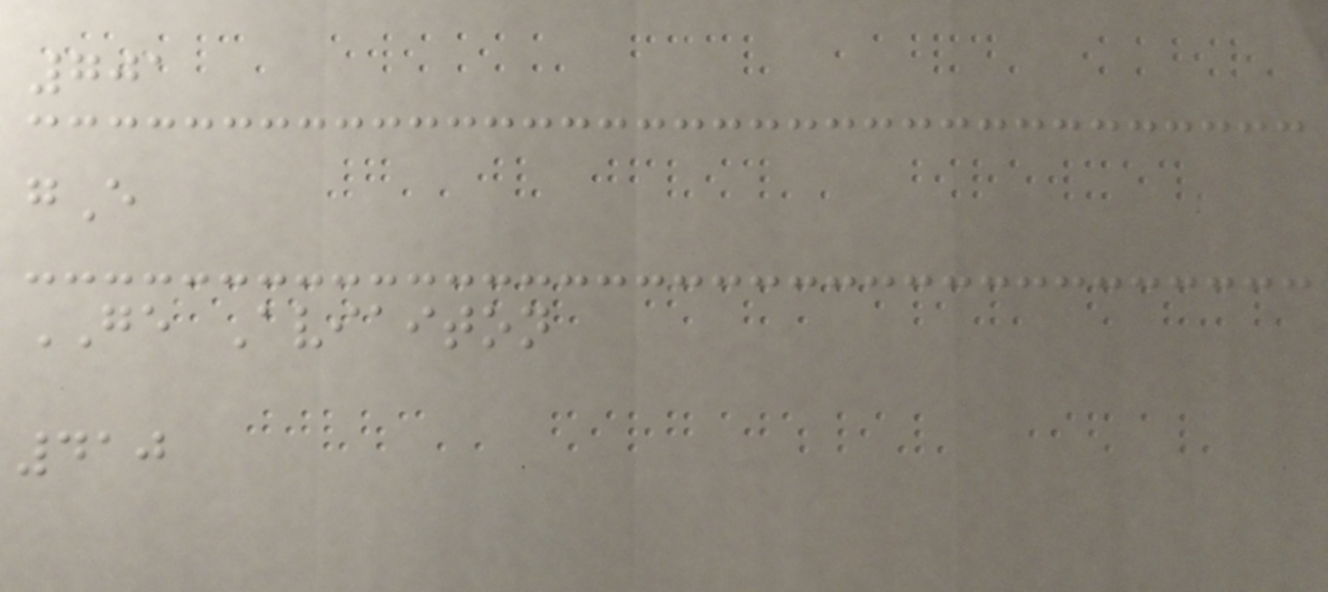701
gE
GE Aviaiton
410
